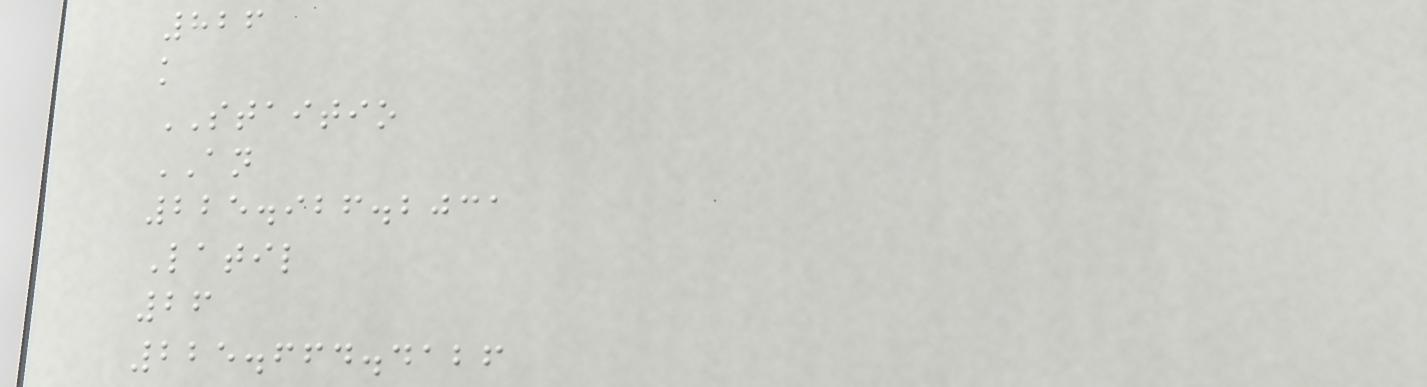826
k
STAITIO
AN
225.926.2031
Latil
26
225.664.4126
